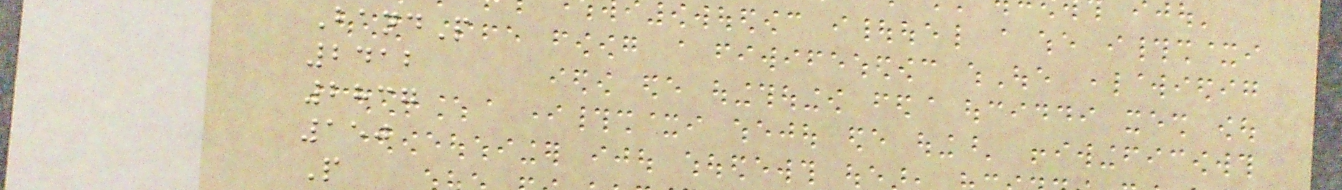BandP
2412
2837
150
P
